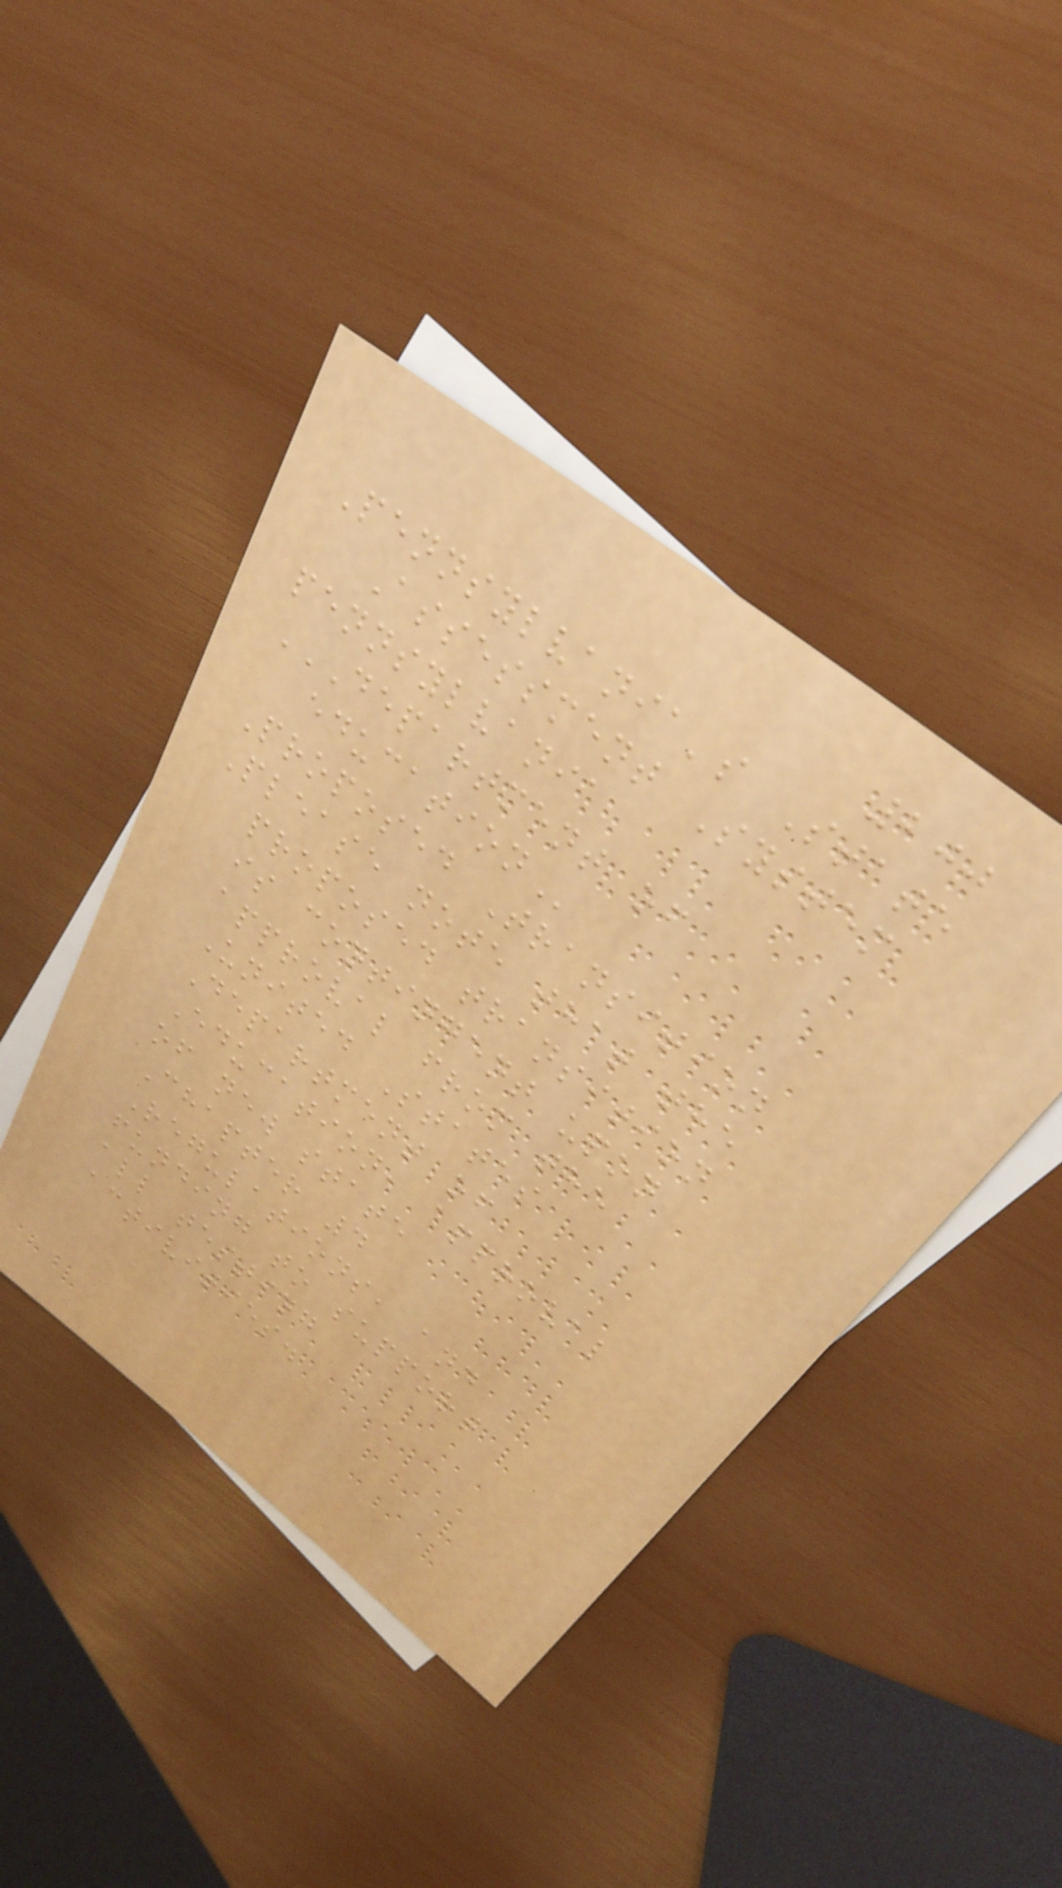200
Pennsylvania's State
Assessment System
pennsylvania
DEPARTMENT OF
EDUCATION
Proposed Transition
Please note that the
proposed transition
is contingent upon
approval from the
United States
Department of
Education, approval
of new state
Chapter 4
Regulations, and
funding to support
all testing
activities.
